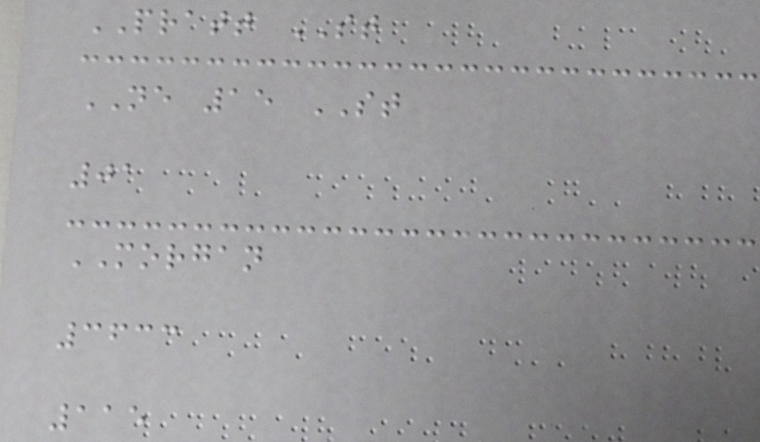PRATT ST
NE 15 ST
01
MORGAN
3633
115
